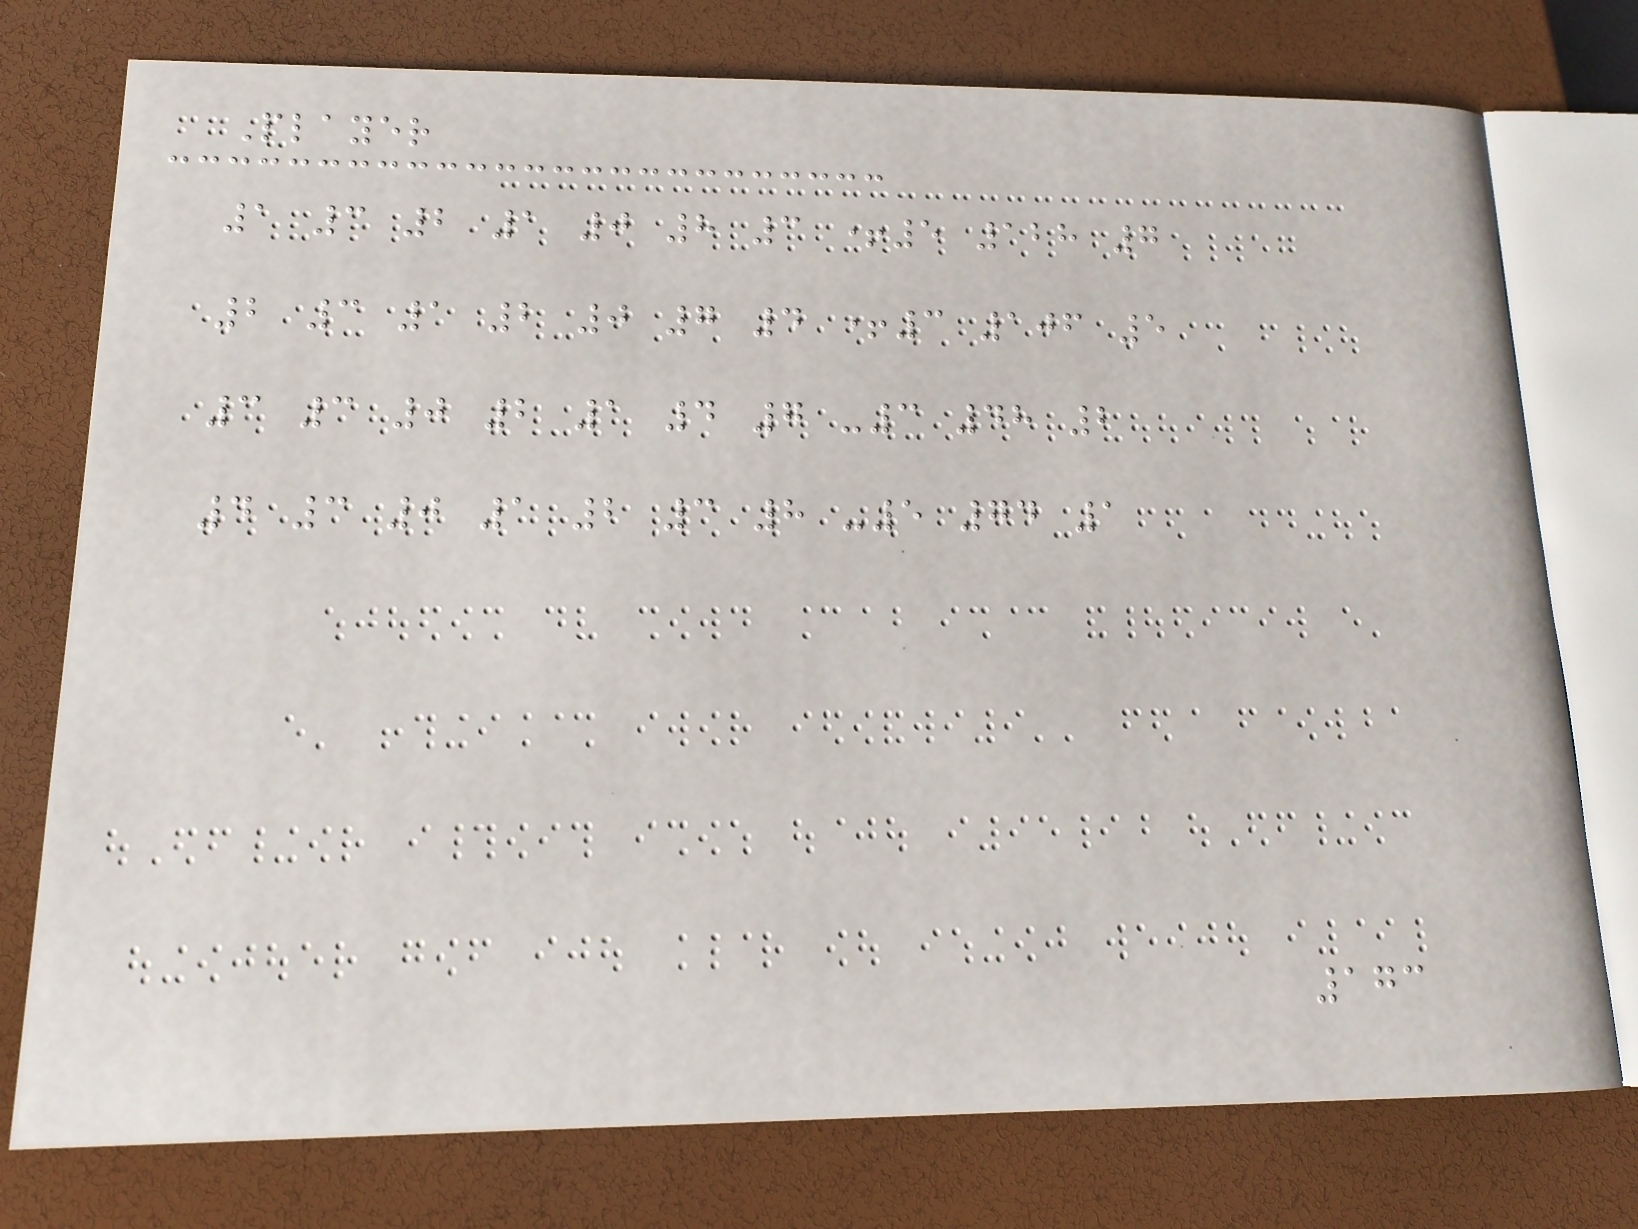Player
1 3 2 1 0 8 3 +5 128 7
2 3 1 2 0 7 4 +3 106 5
3 3 0 2 1 4 7 -3 48 2
4 3 0 1 2 3 8 -5 74 1
173
